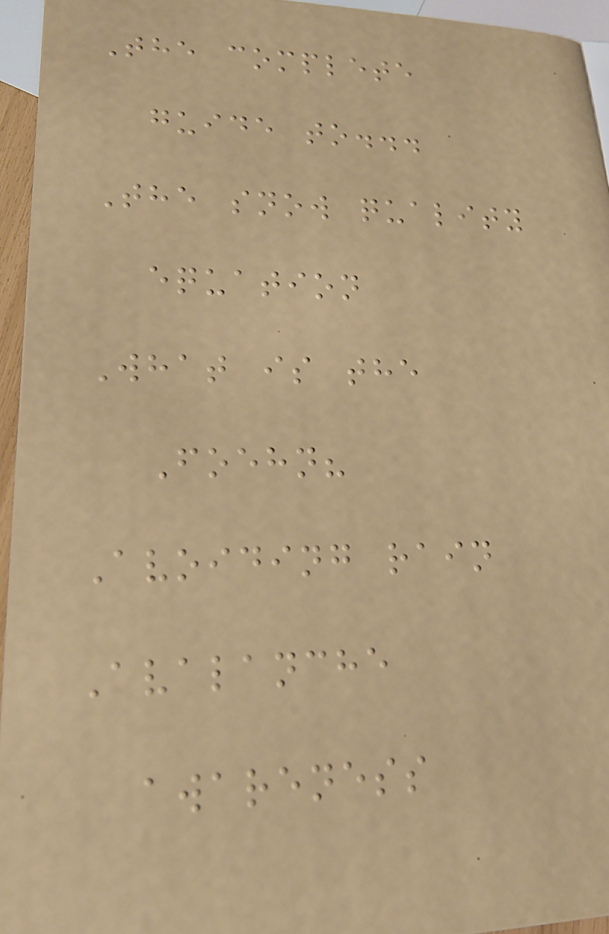The complete
guide to...
The snow quality
equation
What is the
Foehn?
Avoiding rain
Avalanche
awareness
